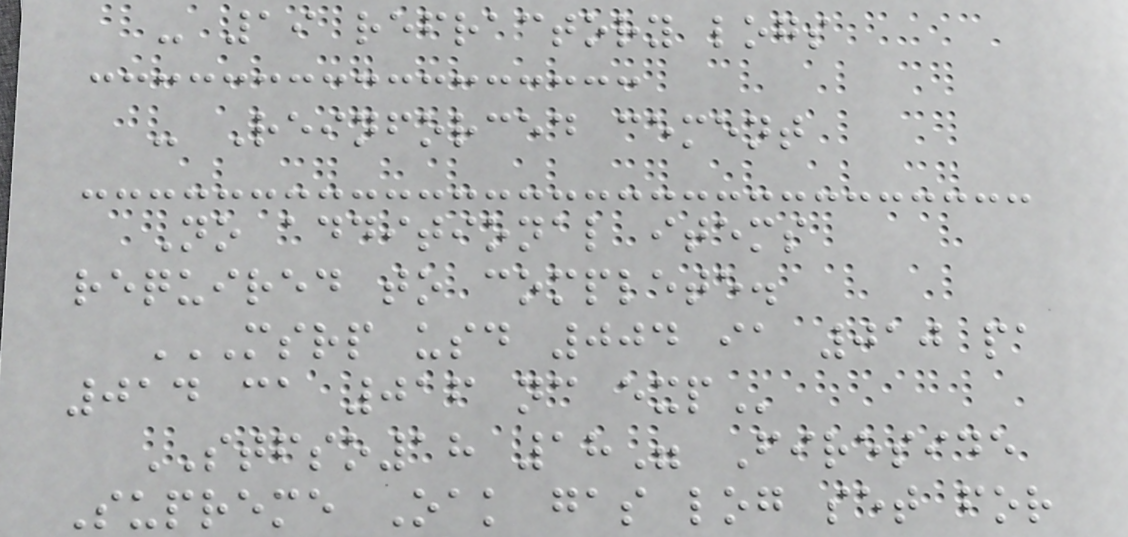- 19 refractory logs
- Reinforced cement
No additional items
required to complete.
MSRP USD 004 IA 010 PA
014 CA 016 NC EXP
STFSO18 18" Fireside
Supreme Oak gas log set for
